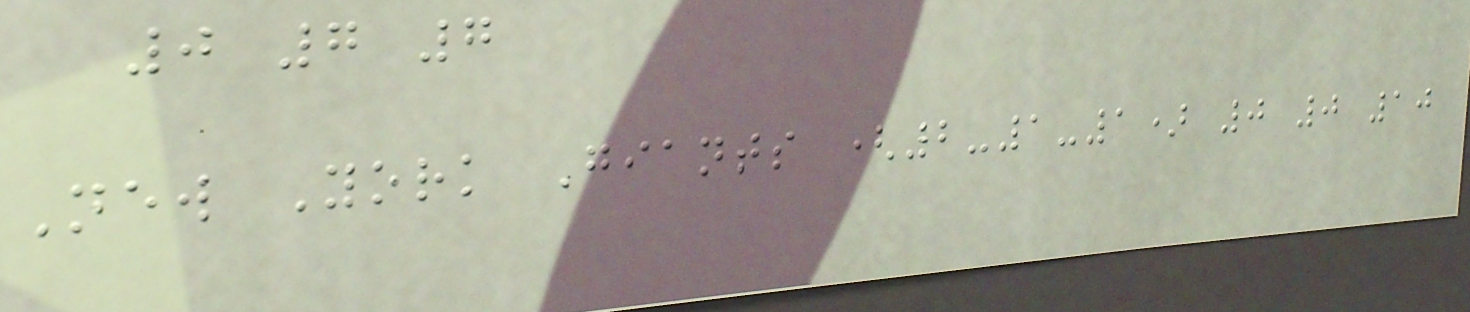0 7 7
New York Giants (2-1-1) 0 0 10
